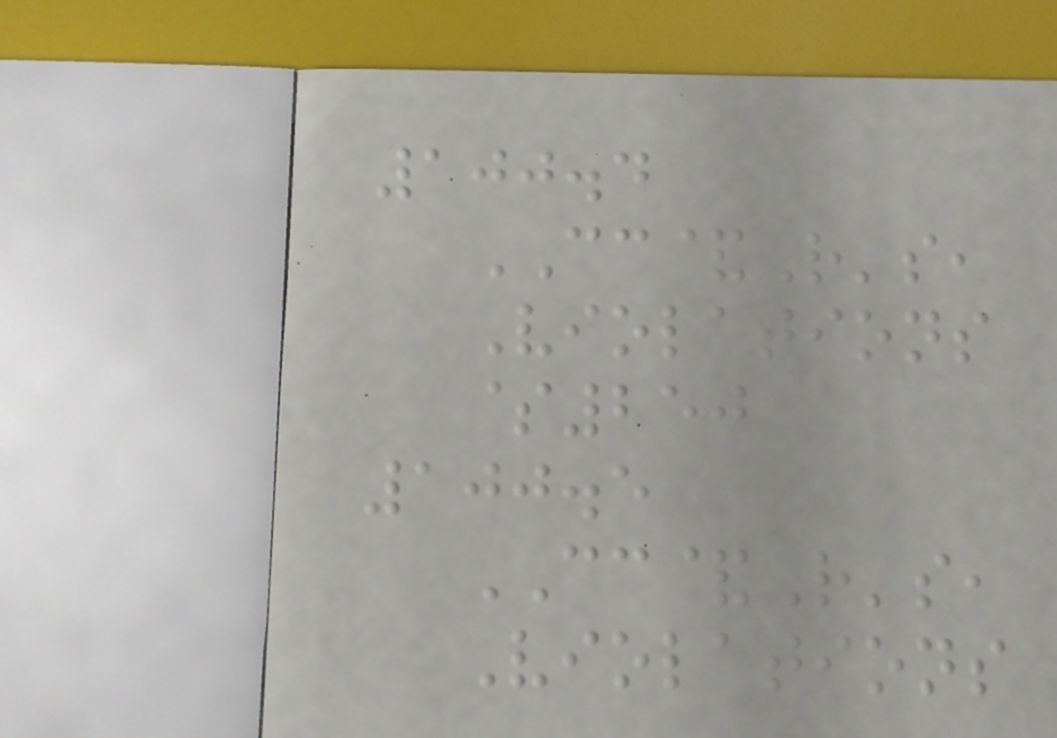100.4
CC&R's,
Violations
$250
100.5
CC&R's,
Violations
